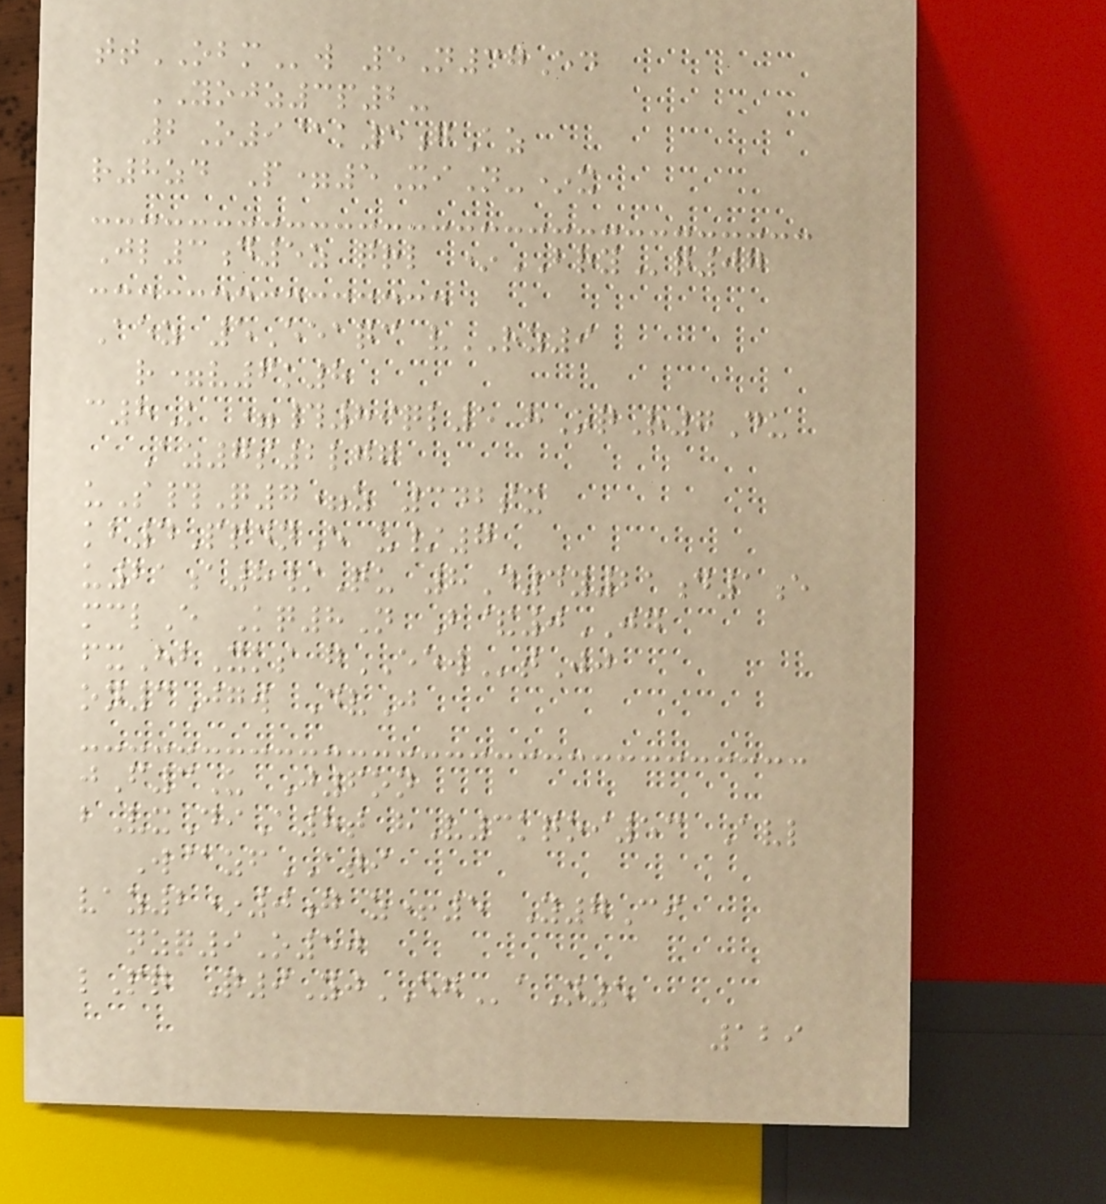ttOBMw 5N37Ed
YOJZ3p2-
2O9@k5gAz
r8zd P=5XiN-*x
Jl3d5z qrl *BRYq07
Aez 5Eeaqc vRZ9
r=v6k8
c8K =#89ql5 hOqR7Du
Az7s2lgg
uS#Q7=z 342sx
kb4PpdnE u/7
u21a8/Qu 8D4y21d1e
mclE Kq8N B&0JG
fxHbXks gEEWtJj
on3Jgw DvJ
jF3U J6on
bVxDiA8t hV3kqoi53 Avl
W@zfATI
vaz2*0g z+5 Y7Ci
nzq9O50
lPq Q9YjEGaN5
129
